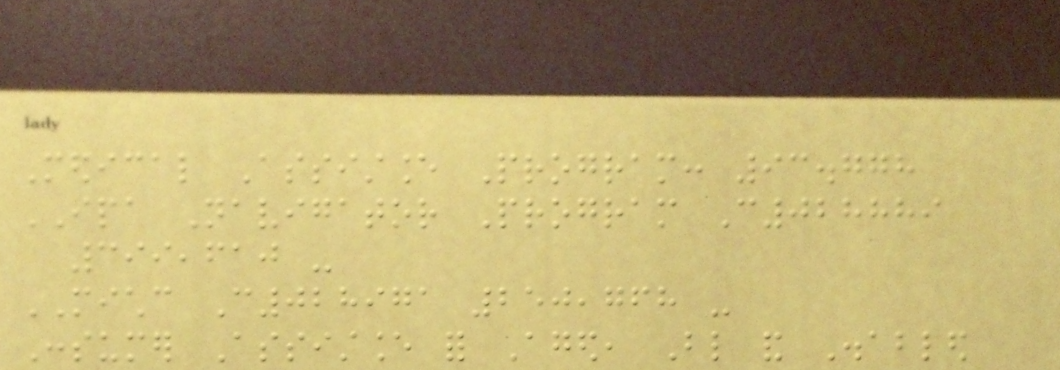Medical Assistance Program: 93.778
IPA Navigator Program C028889
399,610 -
MICHC C028971 250,768 -
Consumer Assistance for Aged, Blind and Disabled
